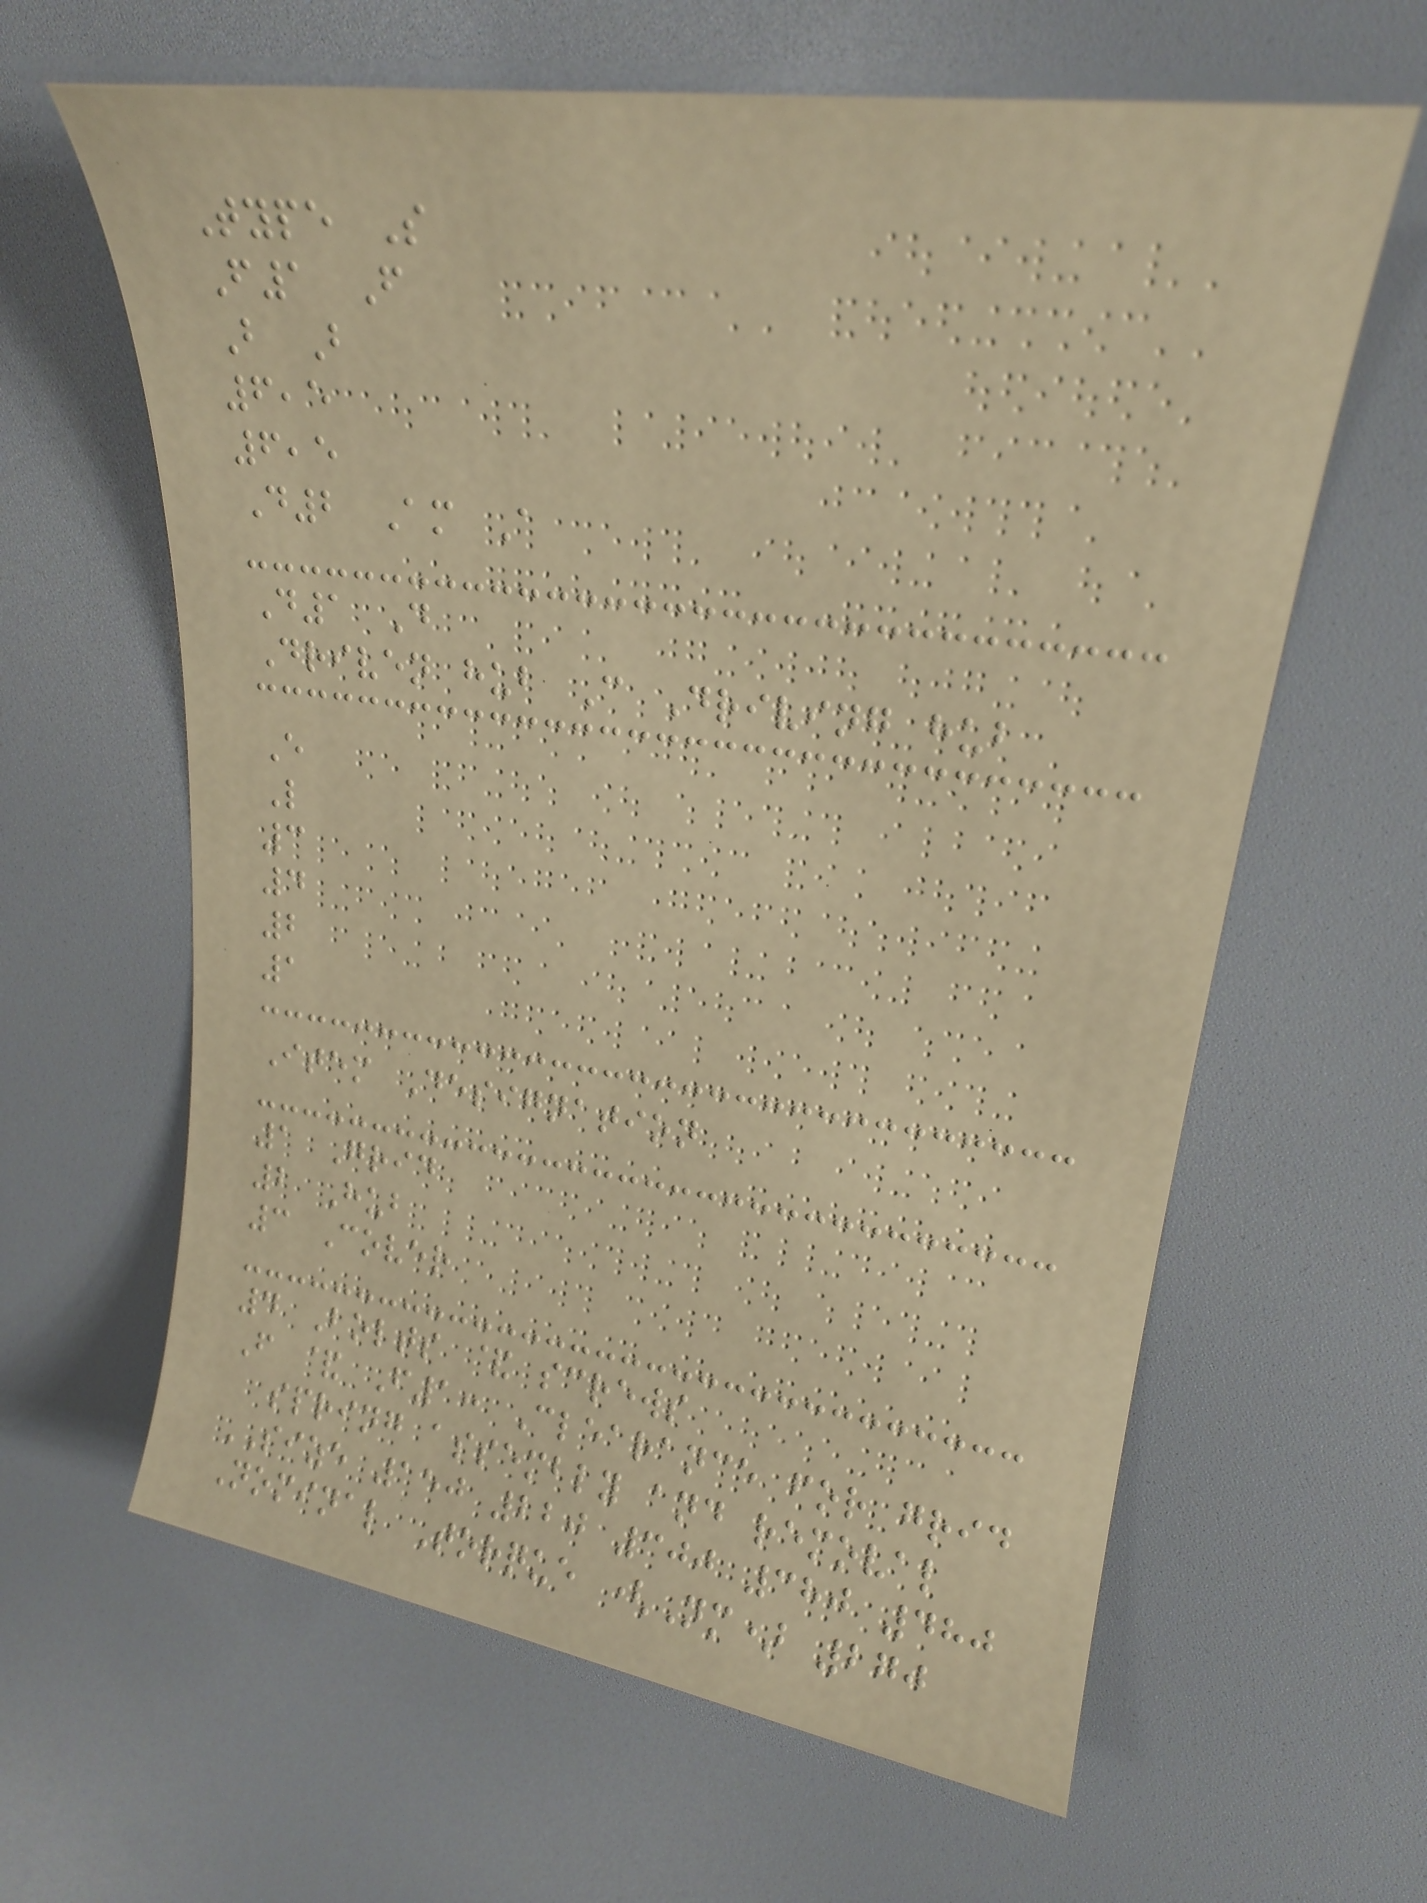Type S
F1 F
B B
6,5
6,5
D2 Am A
D1 D
Driven hub C Driving hub
E
L
3
4
2
1
Item Designation
1 Grid
2 Hub
3 Cover
4 Bolts & screws
F & F1: Clearance for grid
spring assembly and removal
SIZE 150 220 300 380 480
Nominal Torque (Nm) 270
